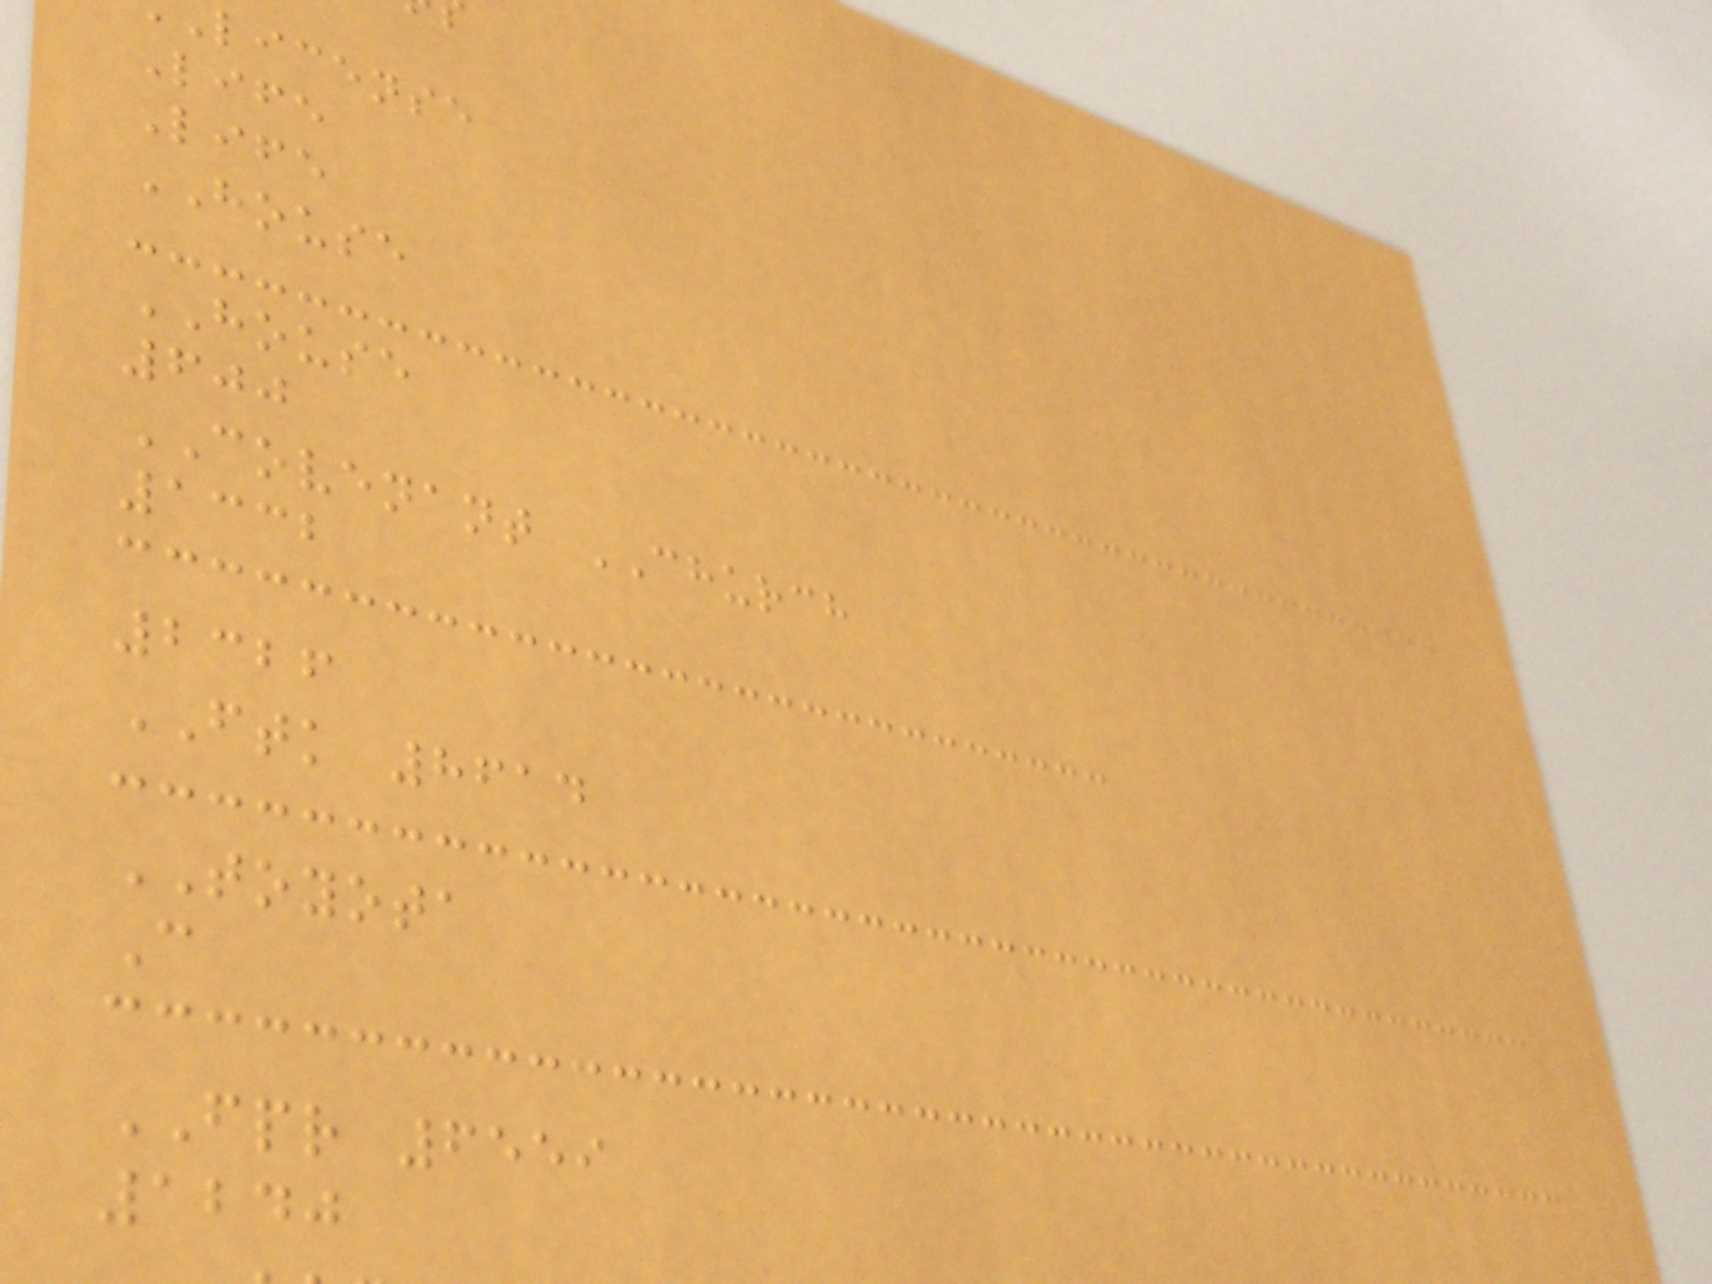license
Life
Life
HOUSE
HOUSE
600
COVENANT CHURCH
1332
2326
FTK 8614
TOYOTA
C
FPR 6559
1240
